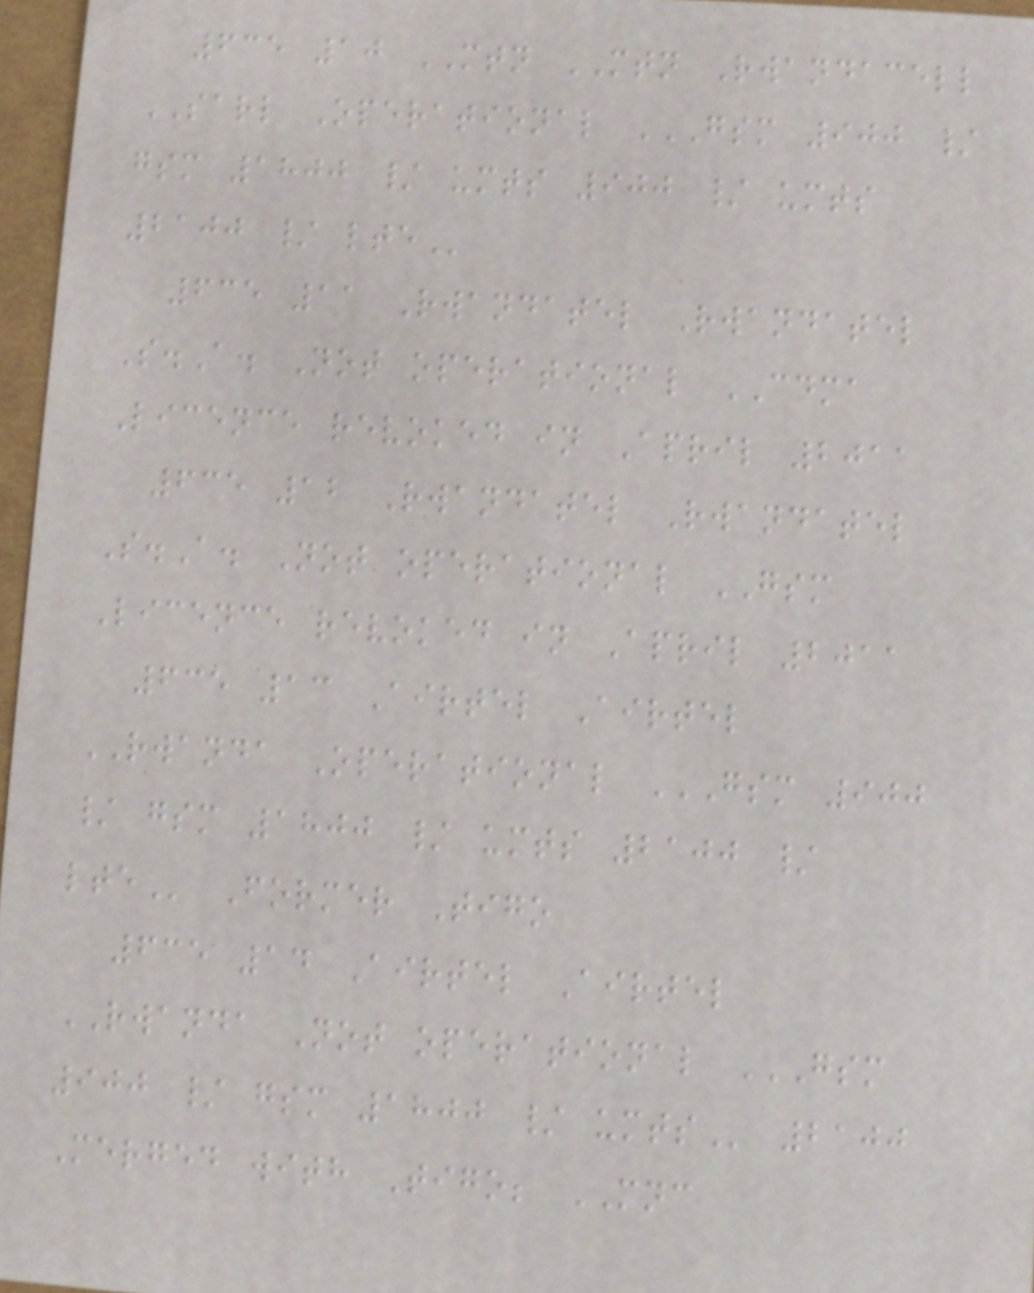635 10 MTN MTN Rwandacell
SARL Operational GSM 900 /
GSM 1800 / UMTS 900 / UMTS
2100 / LTE
635 11 Rwandatel Rwandatel
S.A. Not operational CDMA
Licence revoked in April 2011
635 12 Rwandatel Rwandatel
S.A. Not operational GSM
Licence revoked in April 2011
635 13 Airtel Airtel
RWANDA Operational GSM 900
/ GSM 1800 / UMTS 2100 /
LTE Former Tigo
635 14 Airtel Airtel
RWANDA Not operational GSM
900 / GSM 1800 / UMTS 2100
Merged with Tigo; MNC
